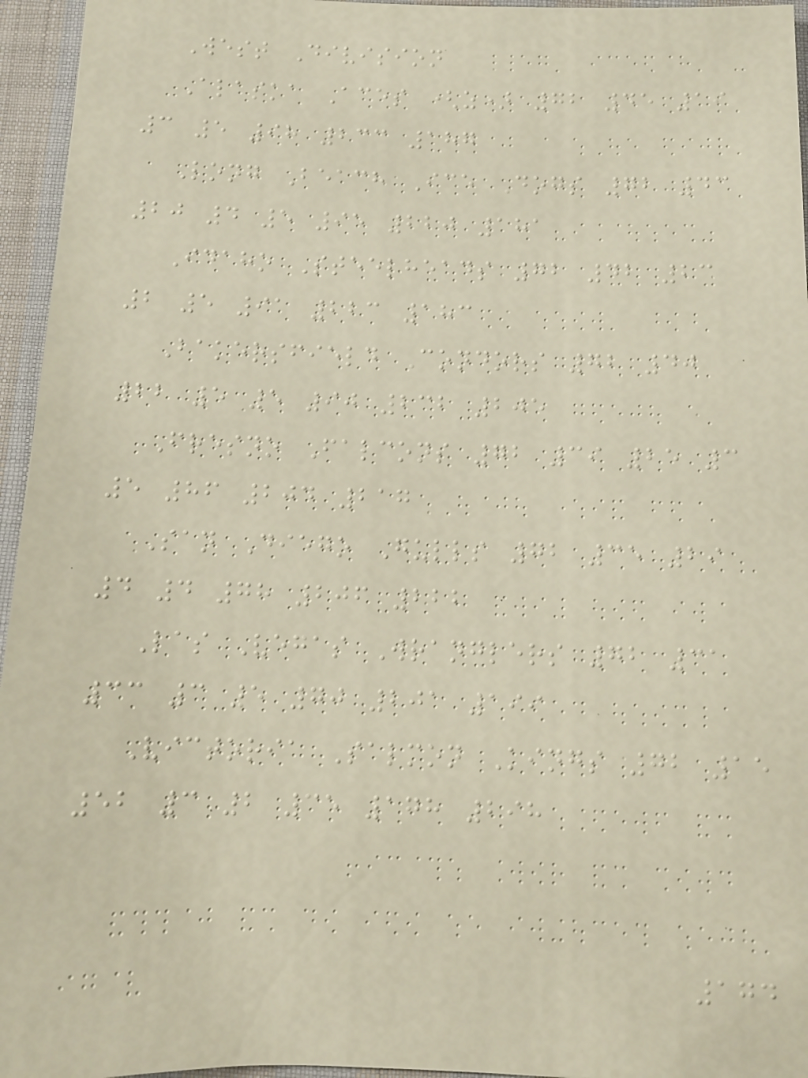West Division
Alaska Aces (z) 72 45 19
3 5 98 233 187
Long Beach Ice Dogs 72 43
20 4 5 95 220 181
Idaho Steelheads 72 42 23
2 5 91 223 183
Bakersfield Condors 72 40
22 5 5 90 232 205
Fresno Falcons 72 39 25 3
5 86 204 217
San Diego Gulls 72 35 29
4 4 78 206 222
Las Vegas Wranglers 72 31
33 3 5 70 201 199
Victoria Salmon Kings 72 15
52 3 2 35 178 298
174
